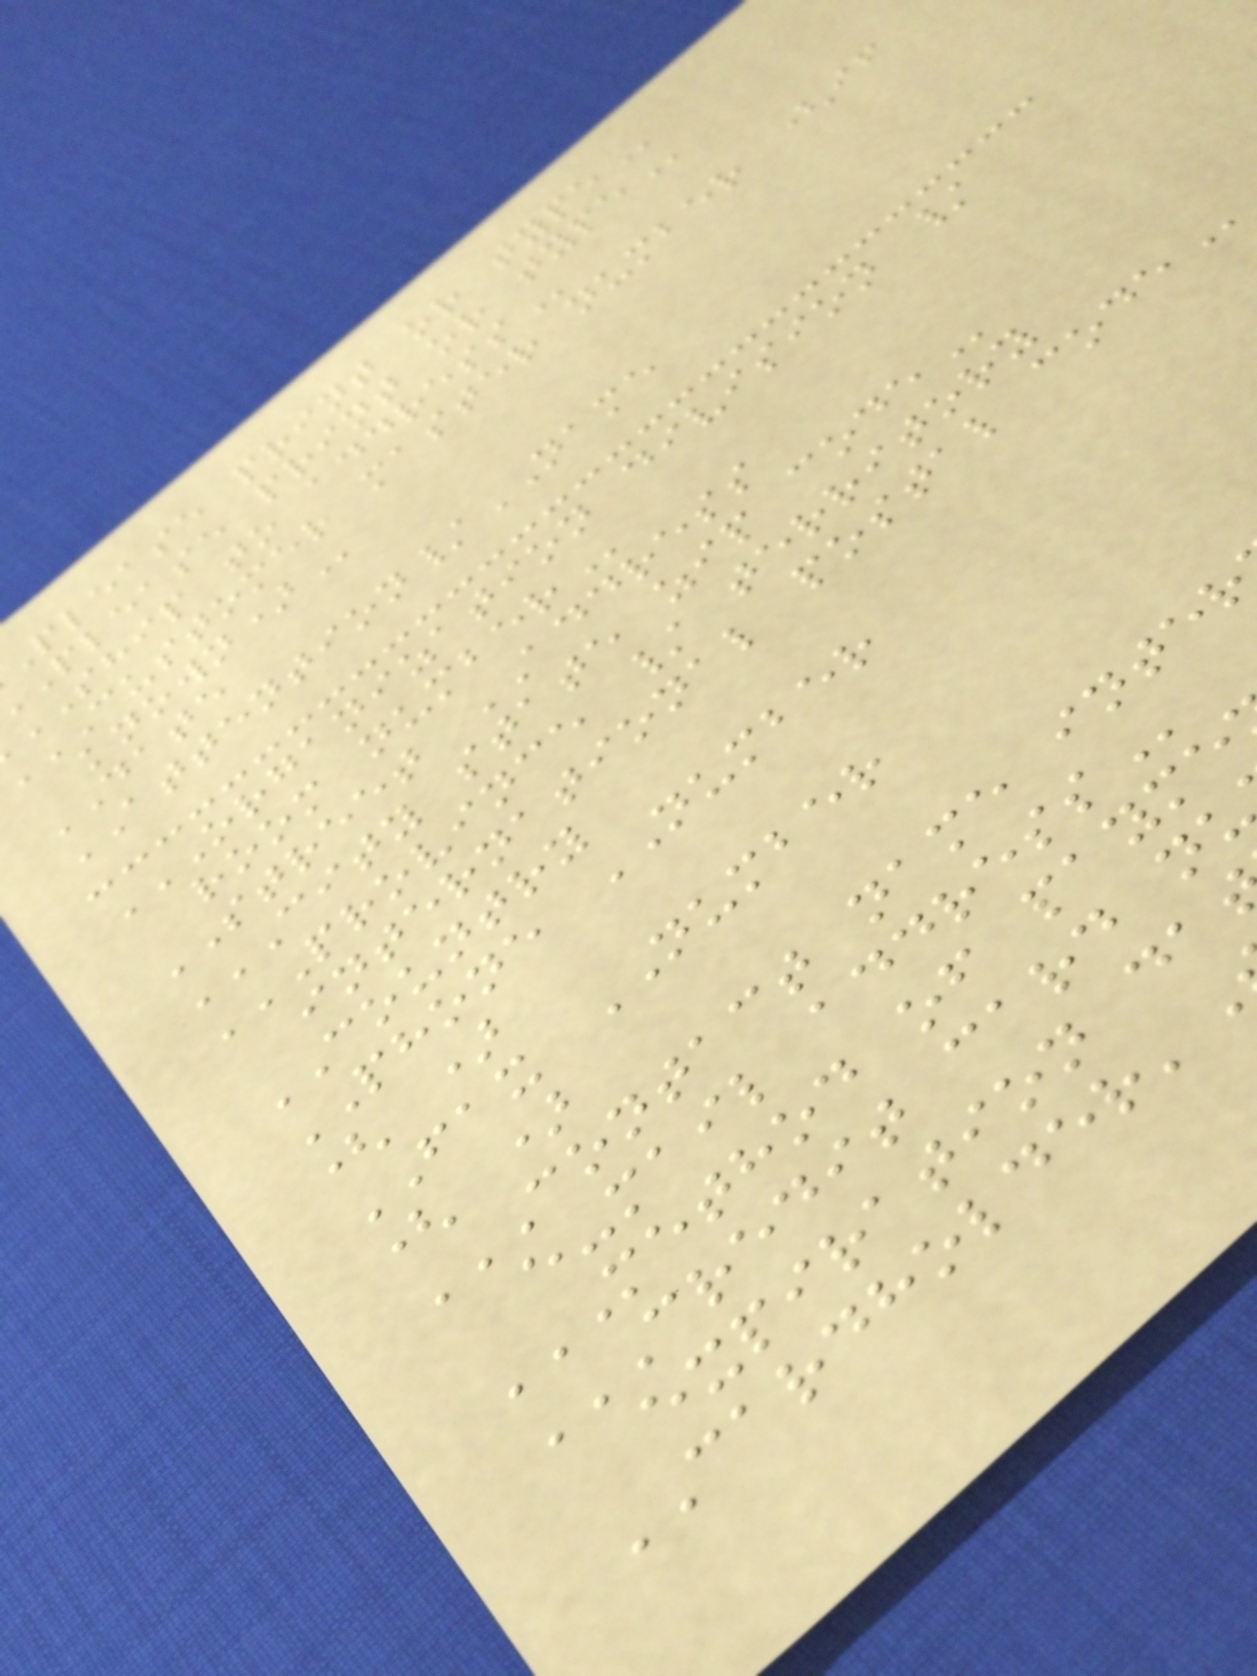please print or
please print or
SHIP to
CUSTOMER master number (if
DATE
ATTENTION/NAME
ORGANIZATION DIVISION /
room
STREET ADDRESS
CITY STATE ZIP CODE
PROVINCE / TERRITORY
international postal
COUNTRY
PHONE NUMBER
( )
FAX NUMBER
( )
e-mail
expiration
CARDHOLDER'
